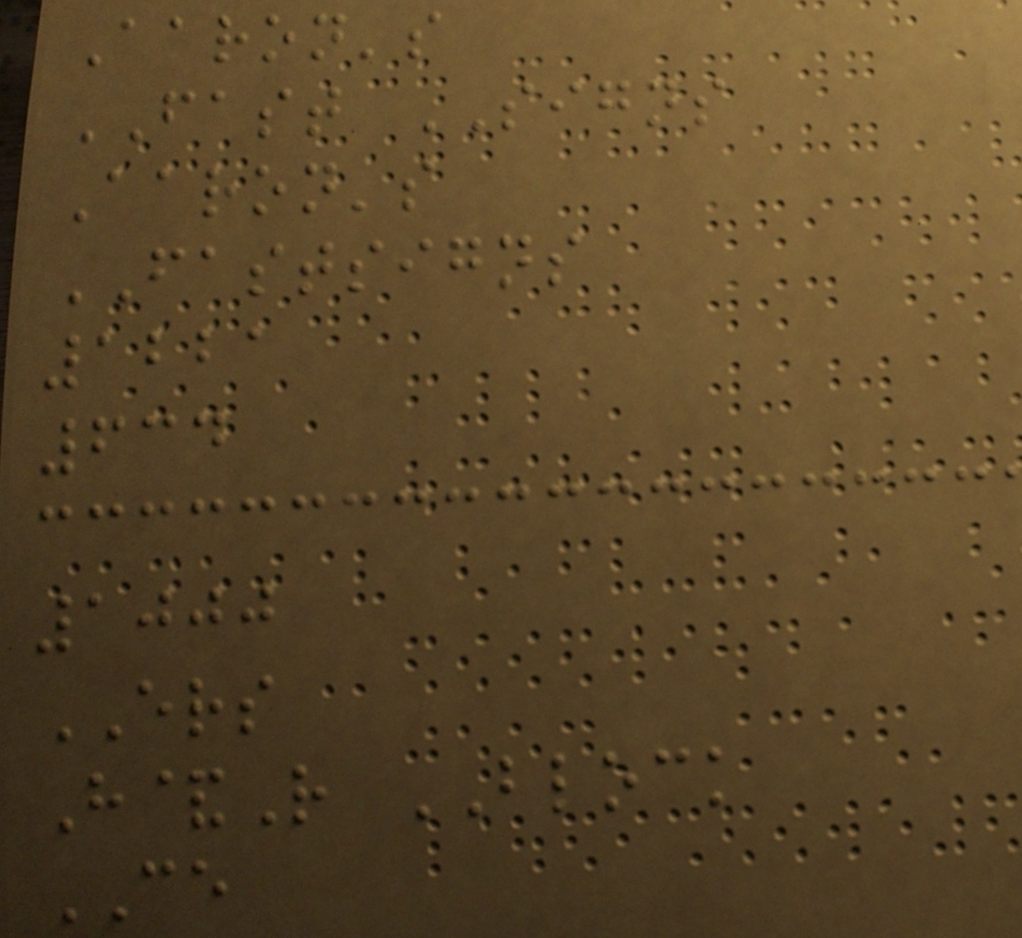Aaron's
FAST SIGNS
Aaron's
FASTSIGNS
1221
634
1000
ERS
H&R BLOCK
CE
